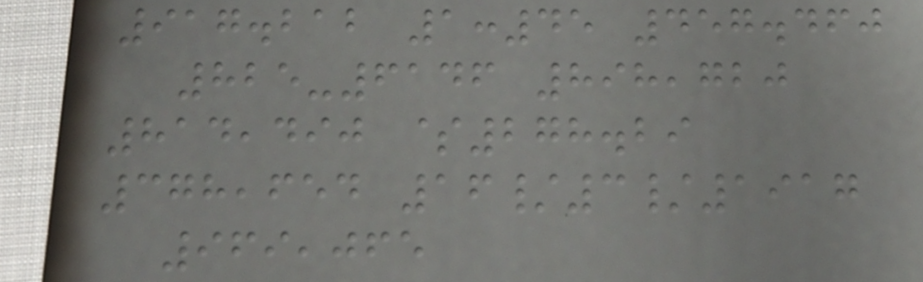917.212 1:45 457.460
825-6146 898,720
814,490 $278.29
378,654 16/3/1917
969,065
